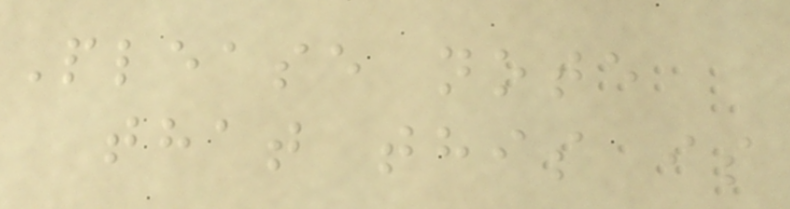Please note
that this is
